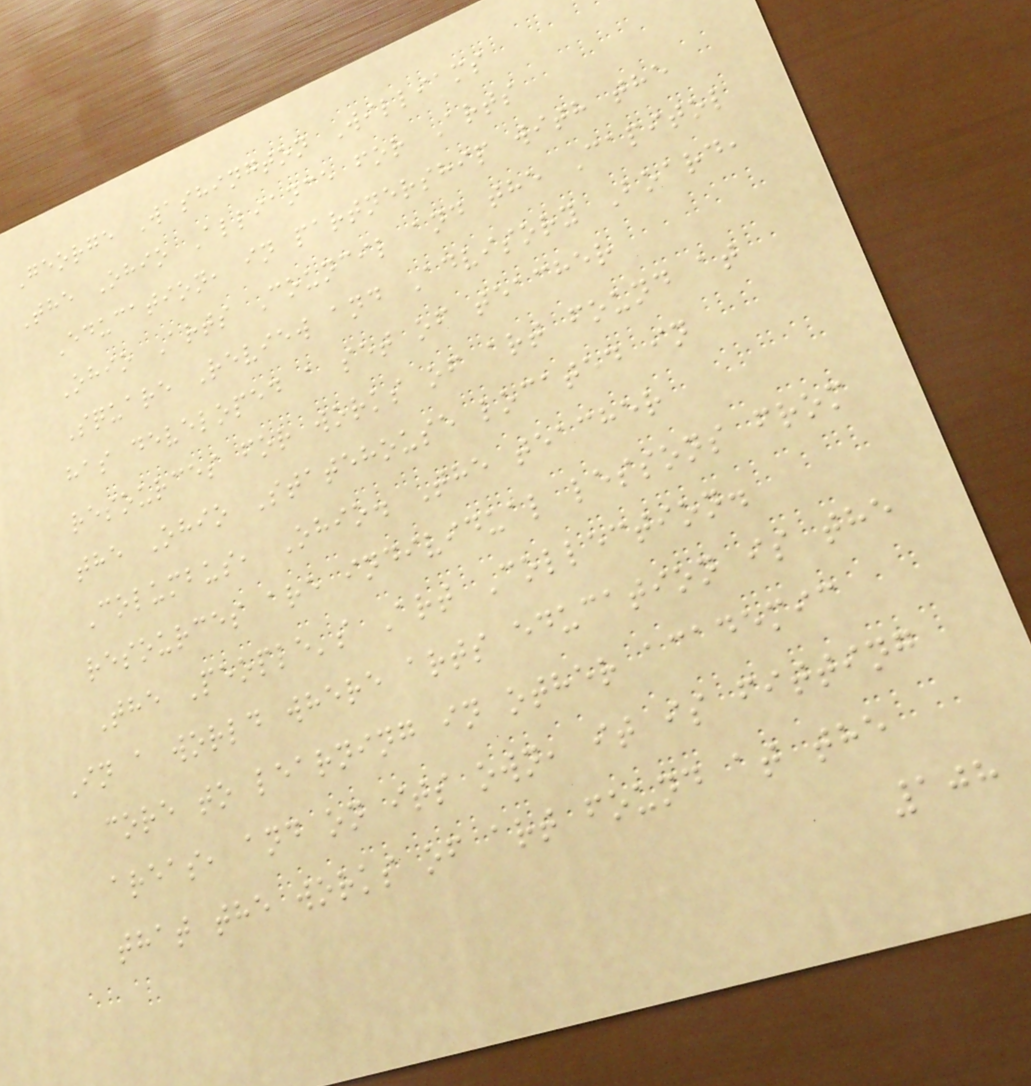George Washington Williams
The Ohio Alliance for Arts
Education, in partnership with the
Ohio Arts Council and the Capitol
Square Review and Advisory Board,
has developed a set of teacher
resources for works of art found at
the Ohio Statehouse located in
Columbus, Ohio. The teacher
resources are individual lessons from
The People's Art Collection.
In a world where arts education is the
core to learning in other academic
areas, and on its own, it is fitting
that the works of art found at the
108
